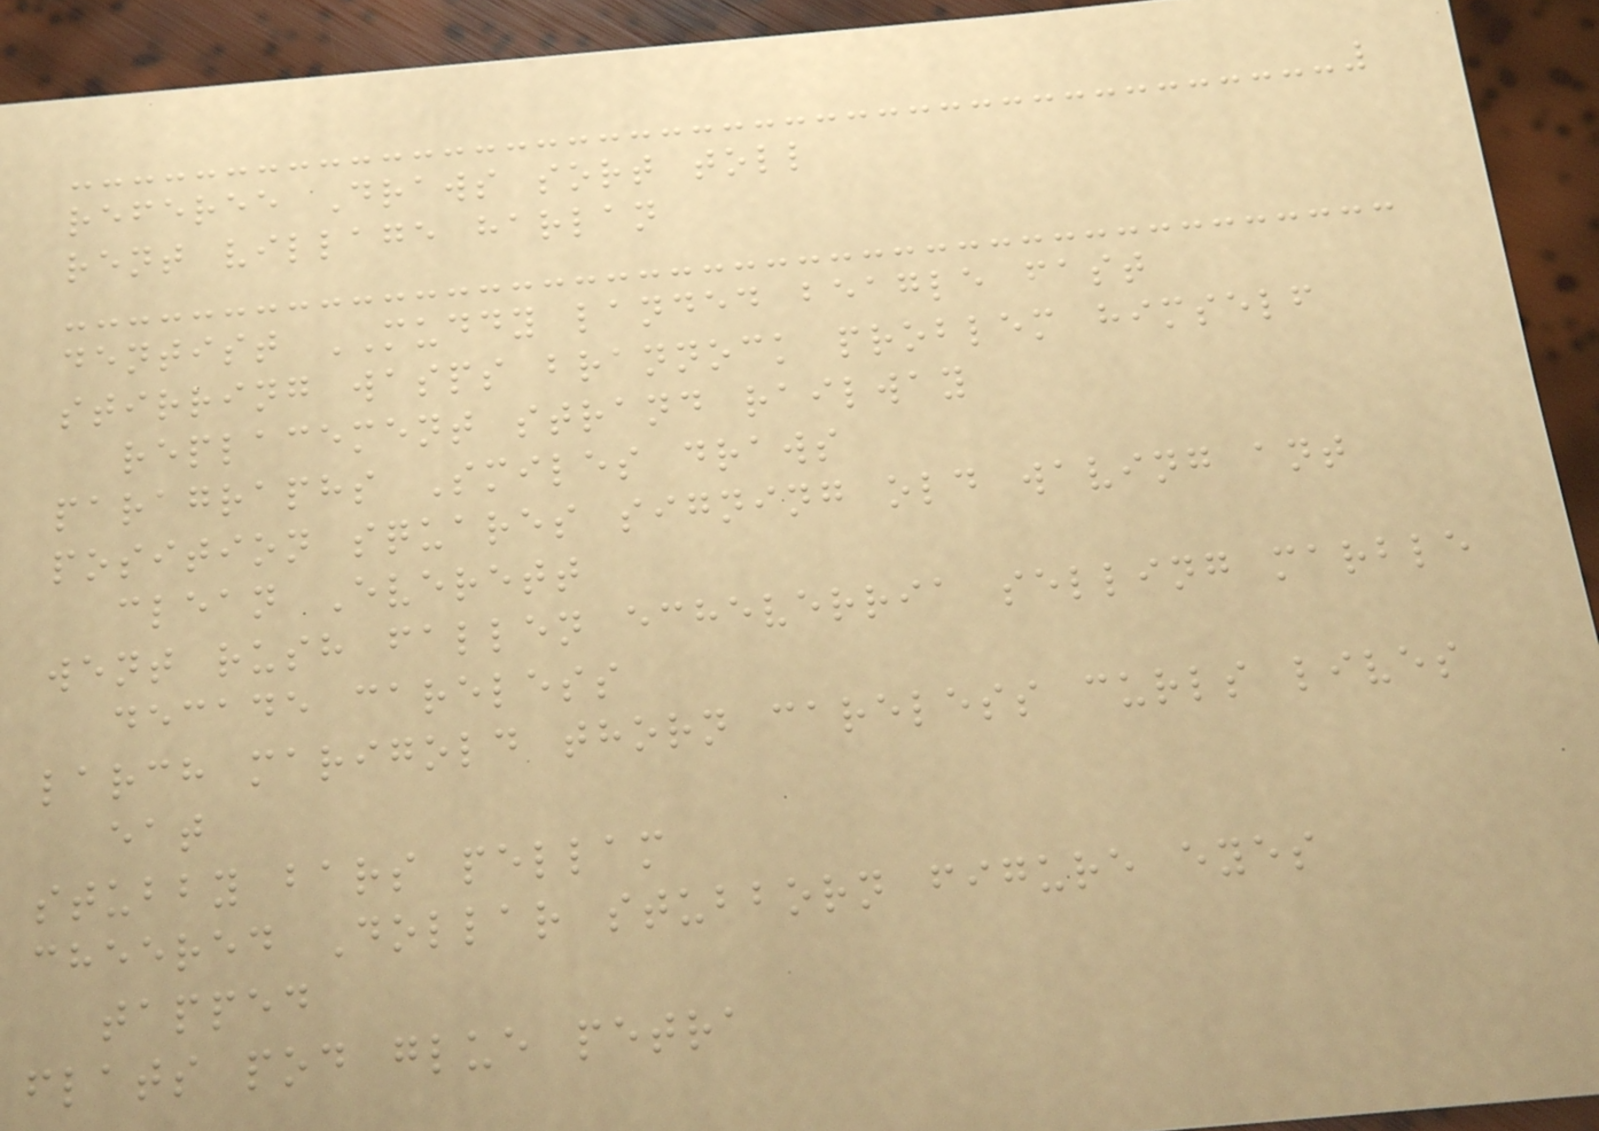referee Draws sort toll
rent village harlan
dentist MUDDY landed beagle fast
stirring wasps brannock problem himself
replacement strand railway
paragraphs Smiles draws
position squares signing old waving ant
clean Everett
went rush fallen echeverria selling marble
decade careless
larch marigold thorn careless curls lives
eat
stubby bars pellam
cheered Dollar stubborn figure eyes
tapped
flats pod glue petra
